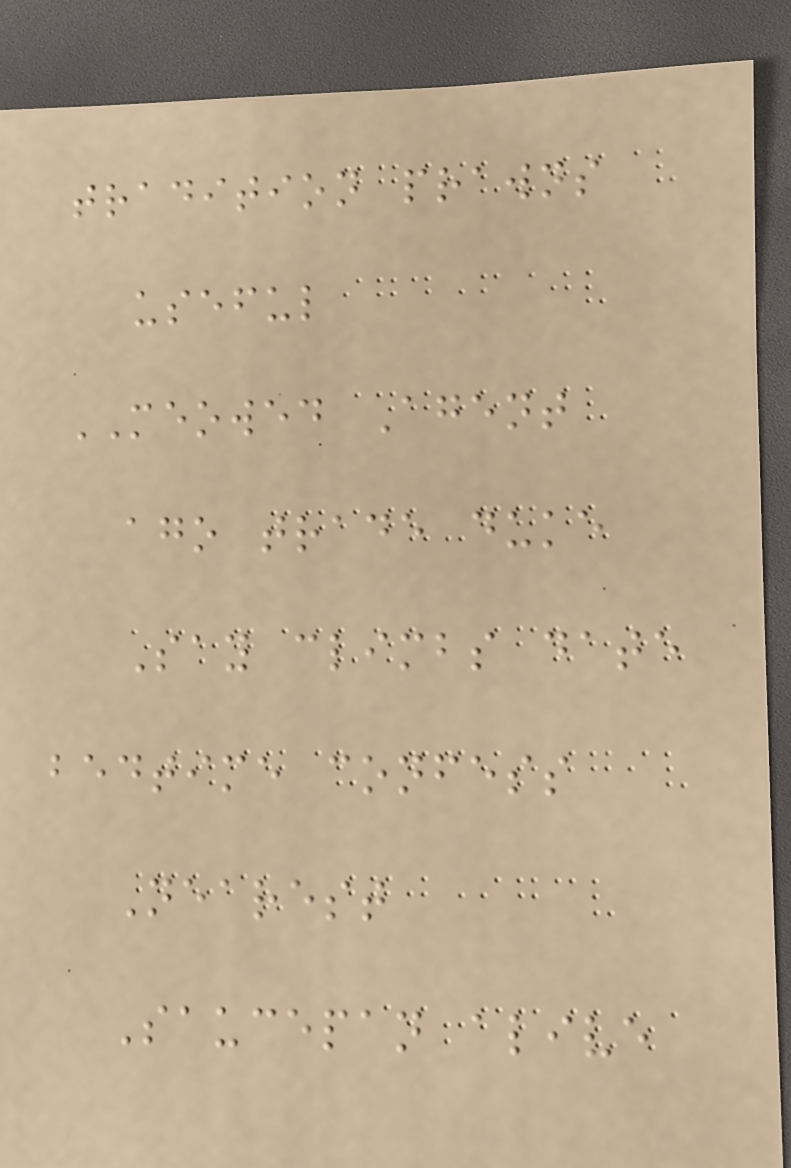tradition prawns
useful
MEOWED Agent
ago trade duke
Say climbs date
bedtime confess
Nearest
Saucepan alive
